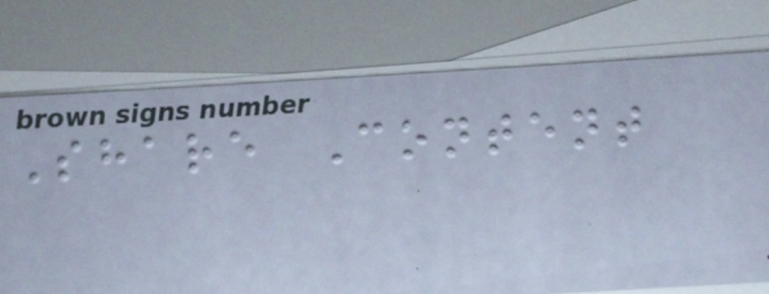Share Content
